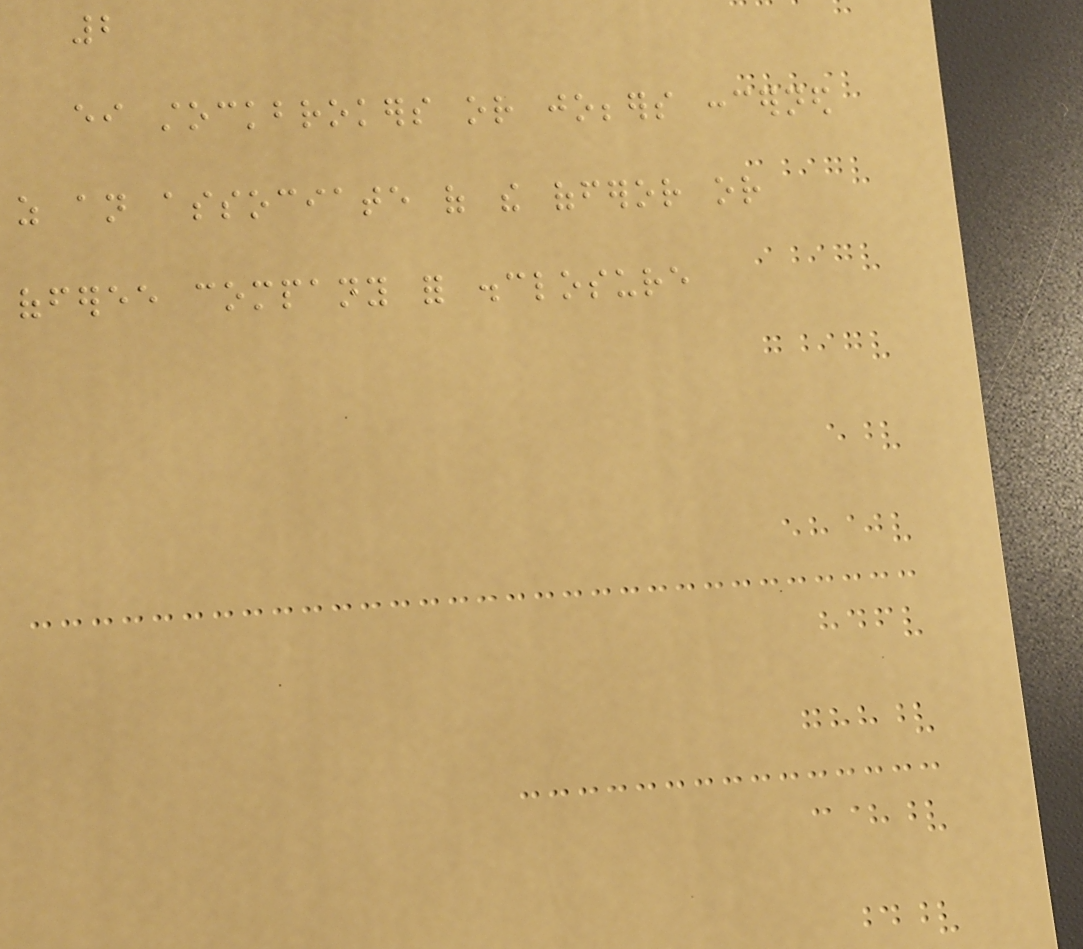2
either stockbrokers or jobbers concerned
as an associate of the offeror or
offeree company for disclosure
